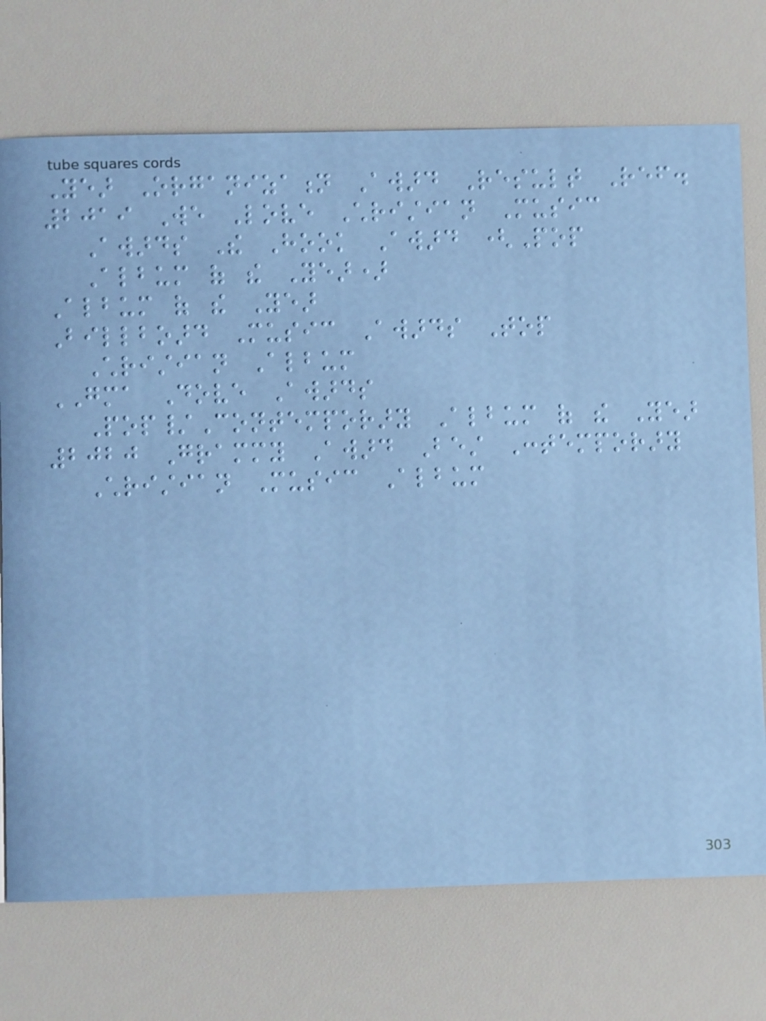Year Organization Award Result Ref.
2019 We Love Christian Music
Awards The Hook Award (Pop
Album of the Year)
Album of the Year
Billboard Music Awards Top
Christian Album
GMA Dove Awards
Pop/Contemporary Album of the Year
2020 Grammy Award Best Contemporary
Christian Music Album
